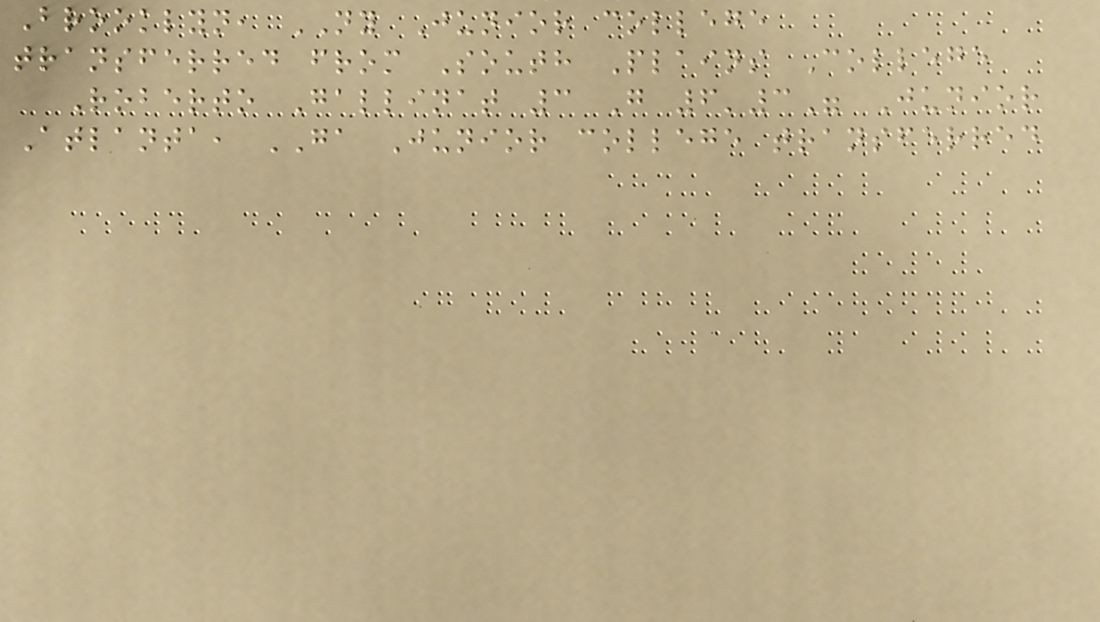Brooklyn, NY Junior college
transferred from South Plains College
Roberto Gallinat 3 G 6'3" Junior
Atlanta, GA Junior college transferred
